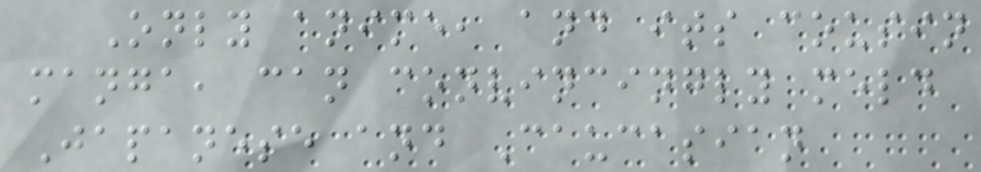Only anime, and its cousin
manga, can convincingly meld
Japanese and Caucasian
